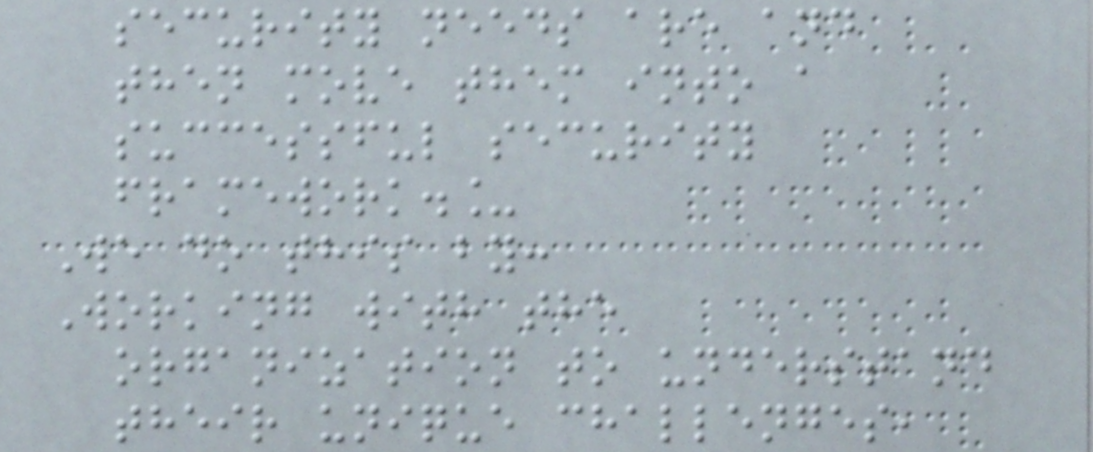security needs are and
then move them into a
successful security
framework._
We do this by:
Working with the
organization to understand
their unique challenges,
